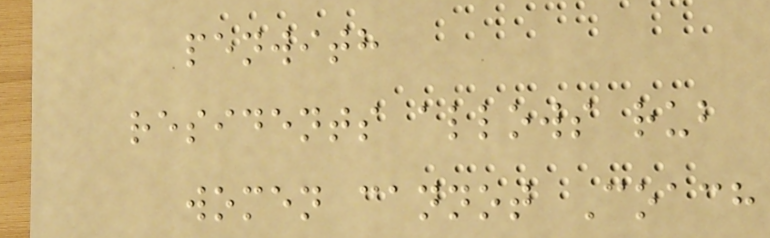penwith
residents allows rub
women cannot Coach
